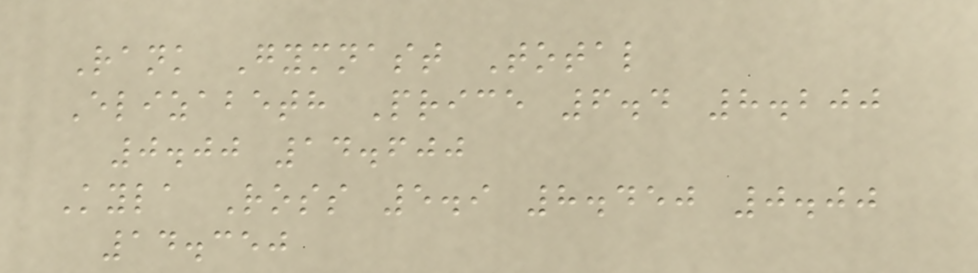Rank Gymnast Total
Elizabeth Price 6.4 8.200
0.00 14.600
Kyla Ross 5.9 8.450 0.00
14.350
